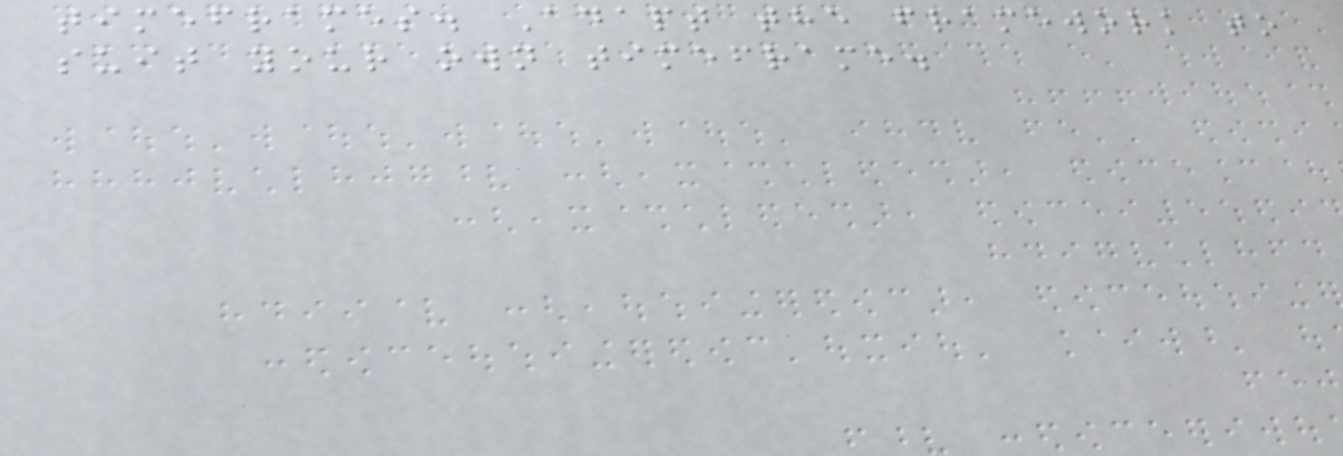timeframes. Adapt the framework to
suit your own timeframe.
